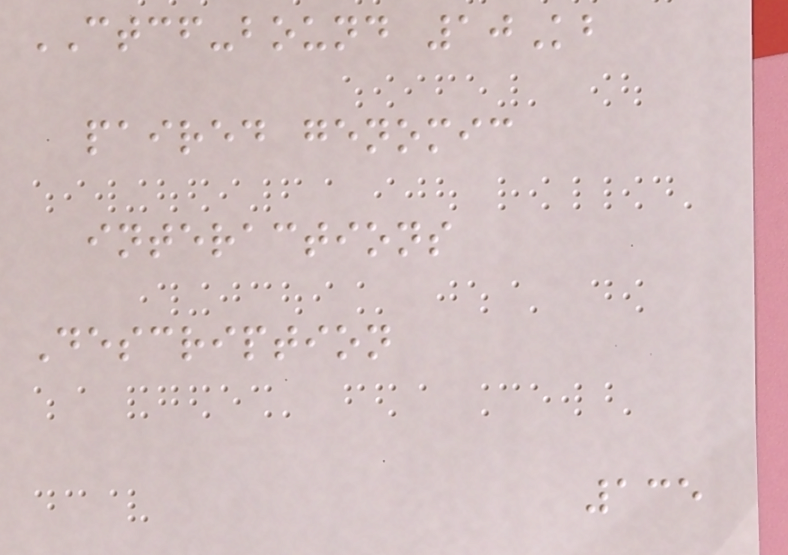CTCF-bound 10Kb
paired genomic
interactions
Description
135
